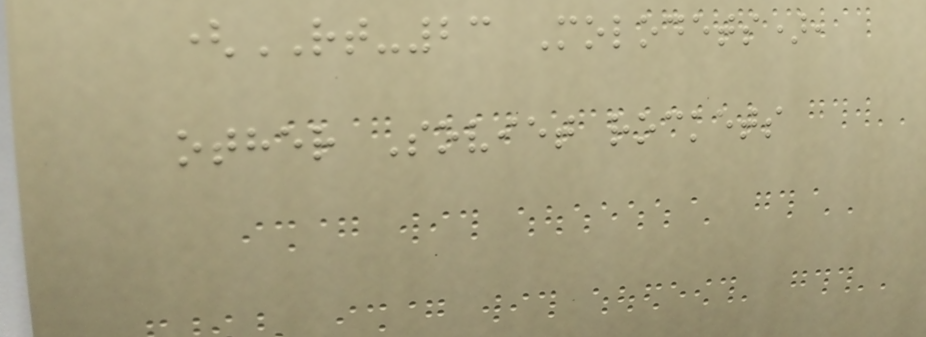(RT-23 Molodets),
other Soviet rockets
